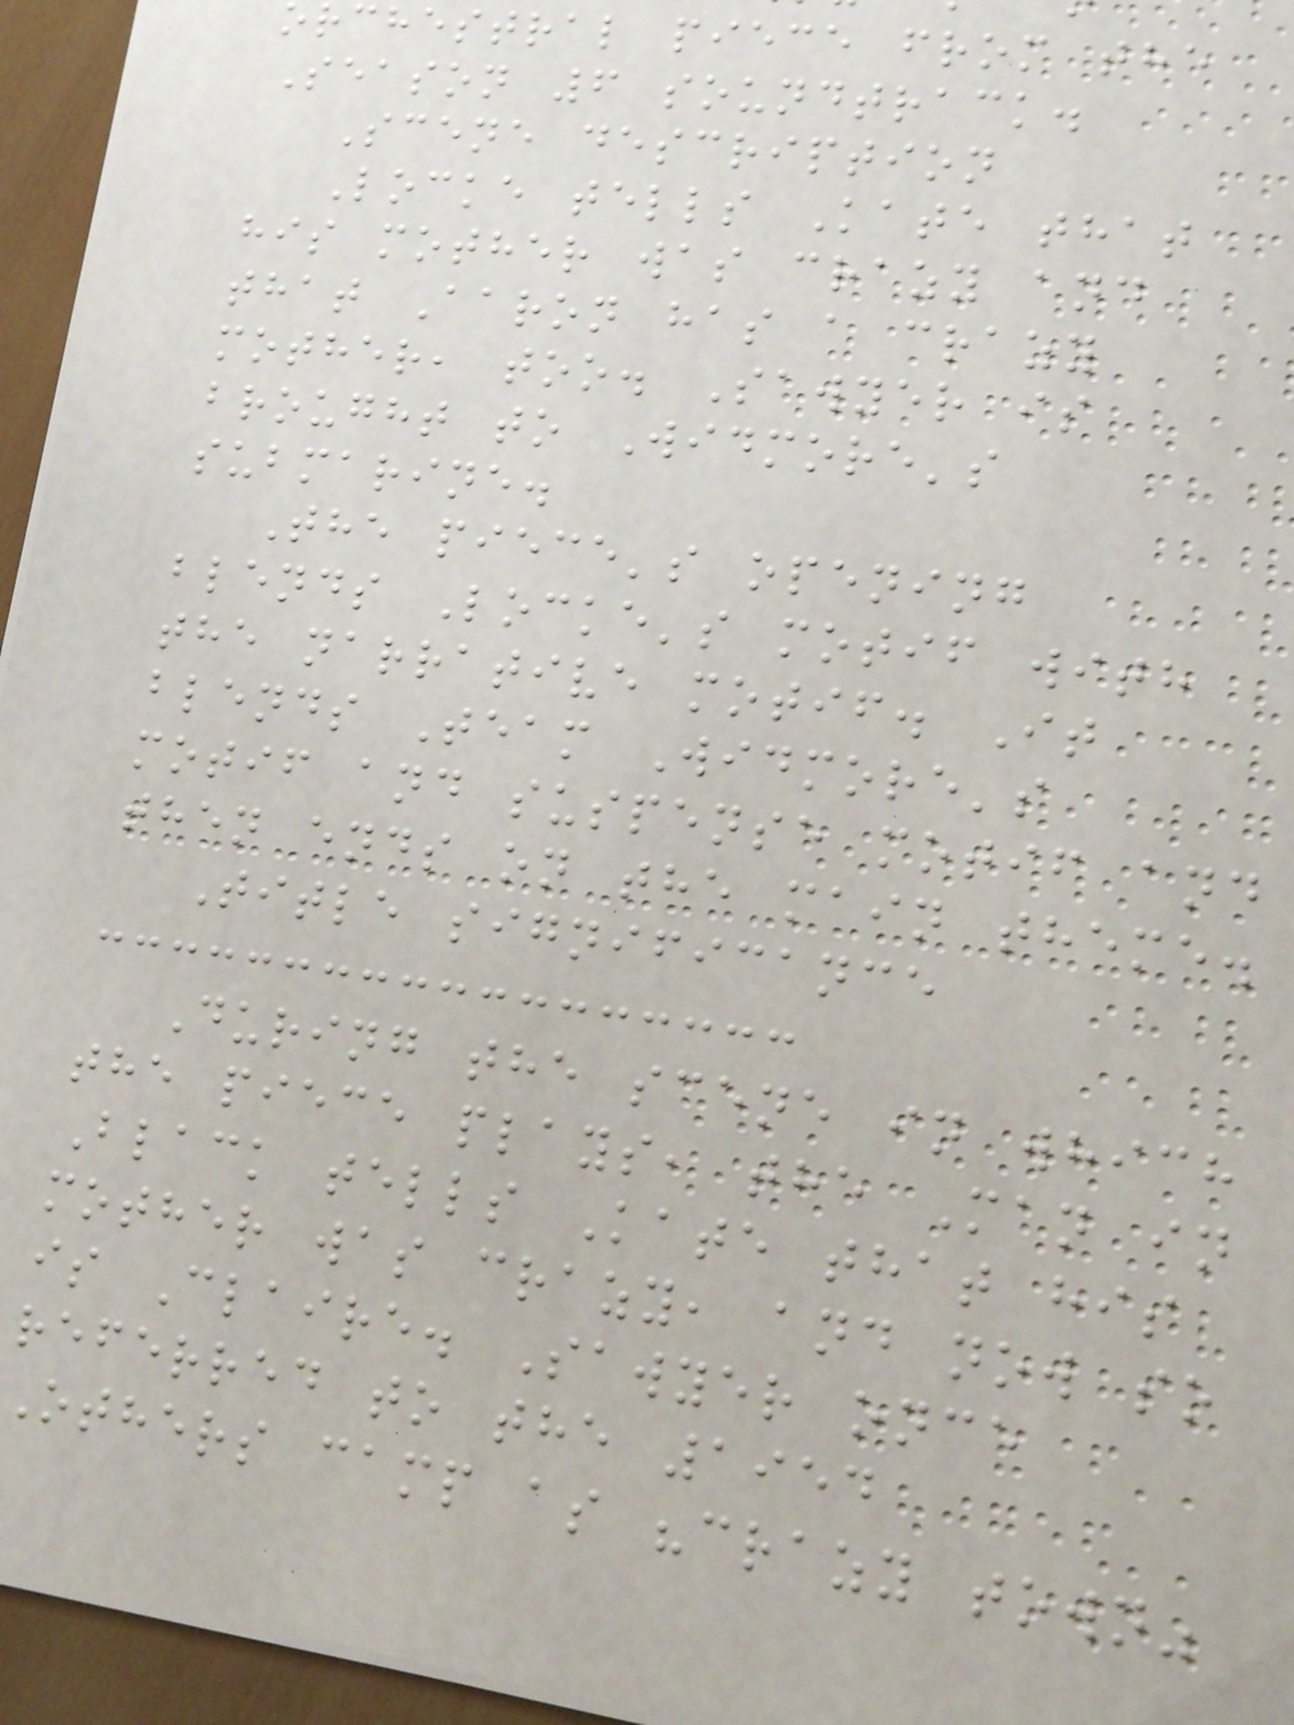orchestral piece from the
Season 6 soundtrack.
Scene description
Locke tells Kate that
his mother was crazy and
that Aaron has a crazy
mother, too. Sawyer is
brought to Widmore's
submarine.
The piece's opening
blends Locke's motif with
the narrative motif. It
blends Team Widmore's
motif and suspense motif and
then ends on the main theme.
Title significance
During the scene in which
the piece plays, the Man in
Black tells Kate that his
mother was crazy, and now so
is Claire. Sawyer once
referred to the 1954
Others camp as "crazy town"
